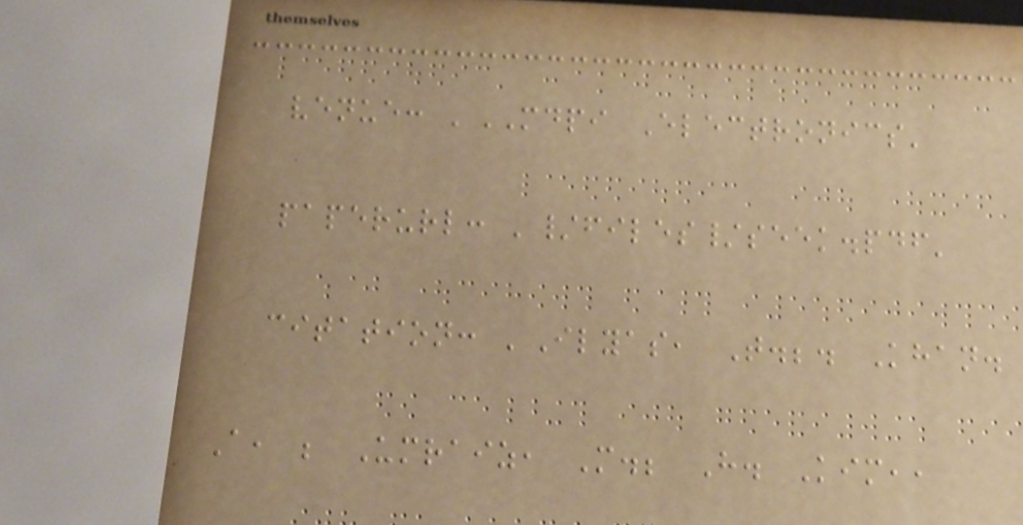venue: 'MDPI Electronics'
paperurl: '/files/seek.pdf'
citation: 'Ilyas, T.;. Khan.
A, ; Umraiz, M.; H. Kim,,
